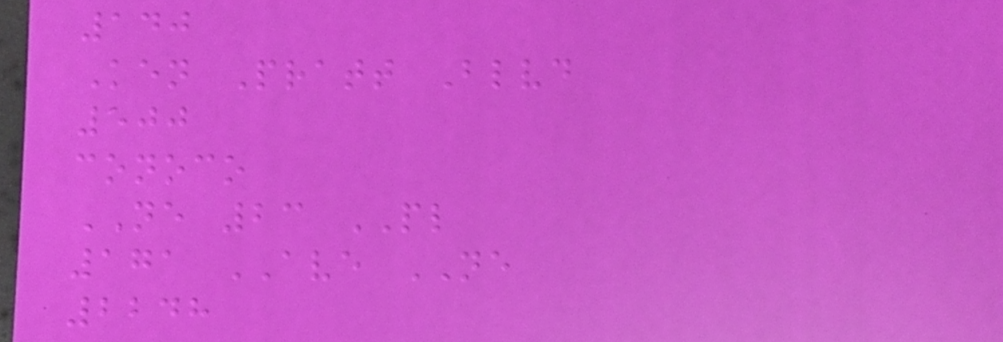140
Ken Pratt Blvd
500
conoco
NE 23 PL
171 AVE NE
2248
